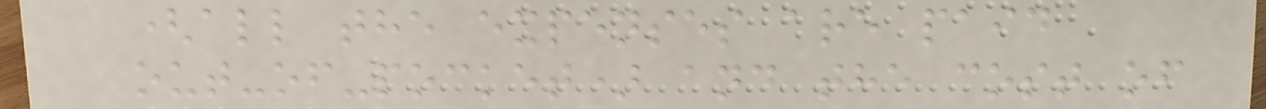(all the expenses are paid
out-of-pocket) and the cost of
